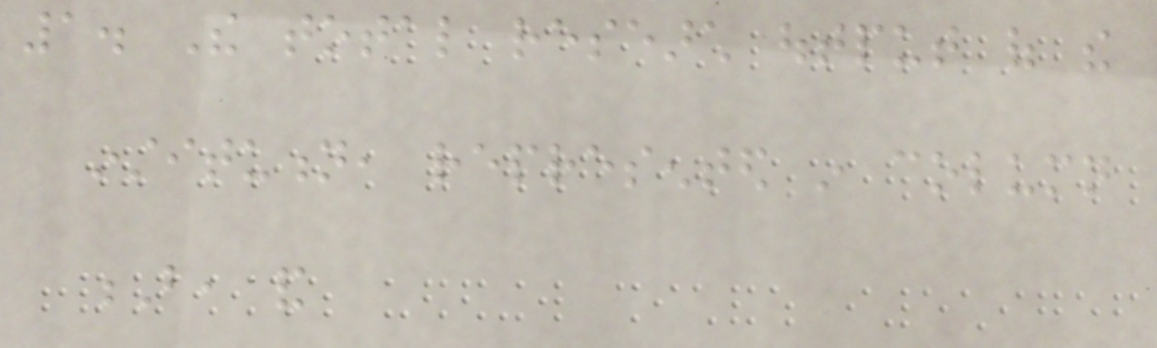1. The total research output of the
institution, represented in column
B, and
